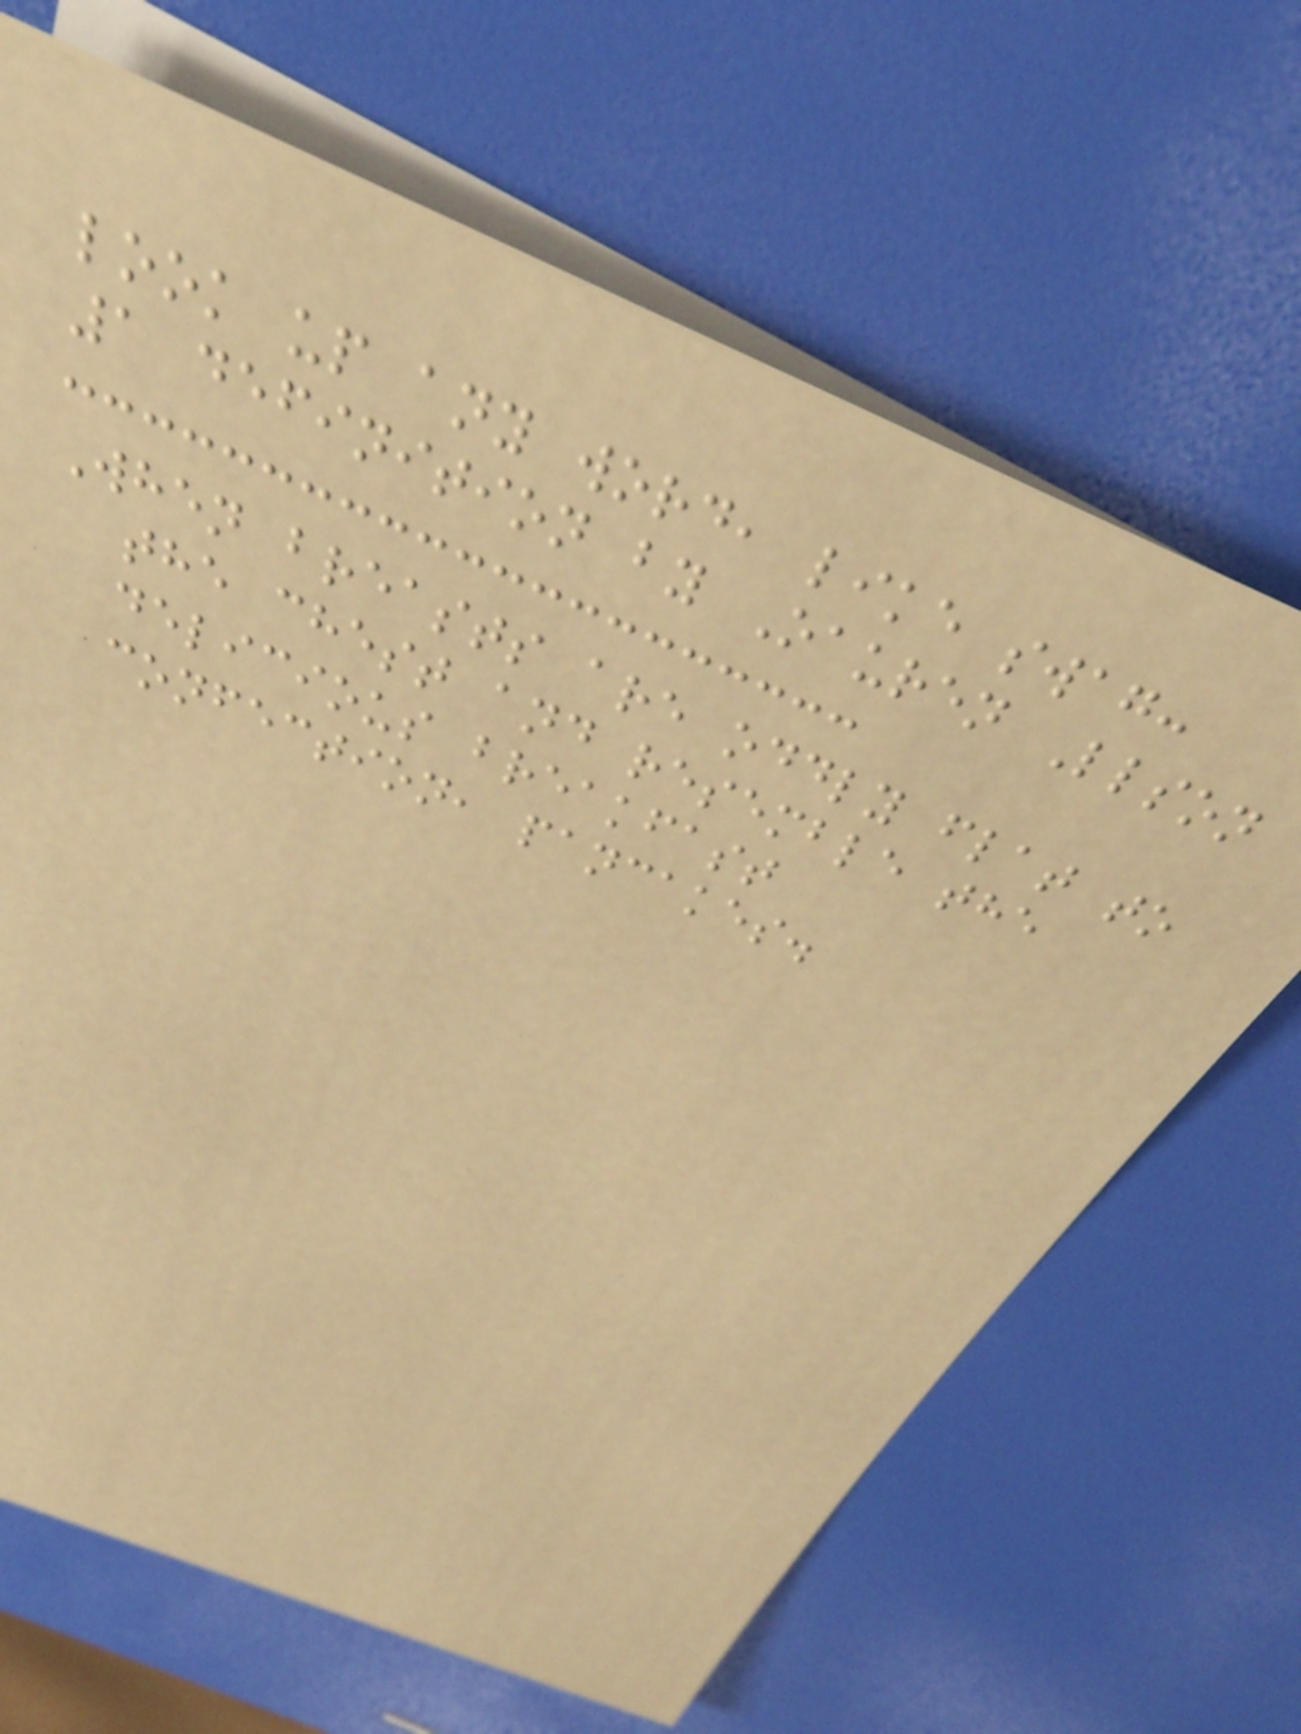look up any word, like swag:
1 definition by Oauren Llson
When breasts are oddly flat to
the chest and resemble the
delicious breakfast
confection, pancakes.
